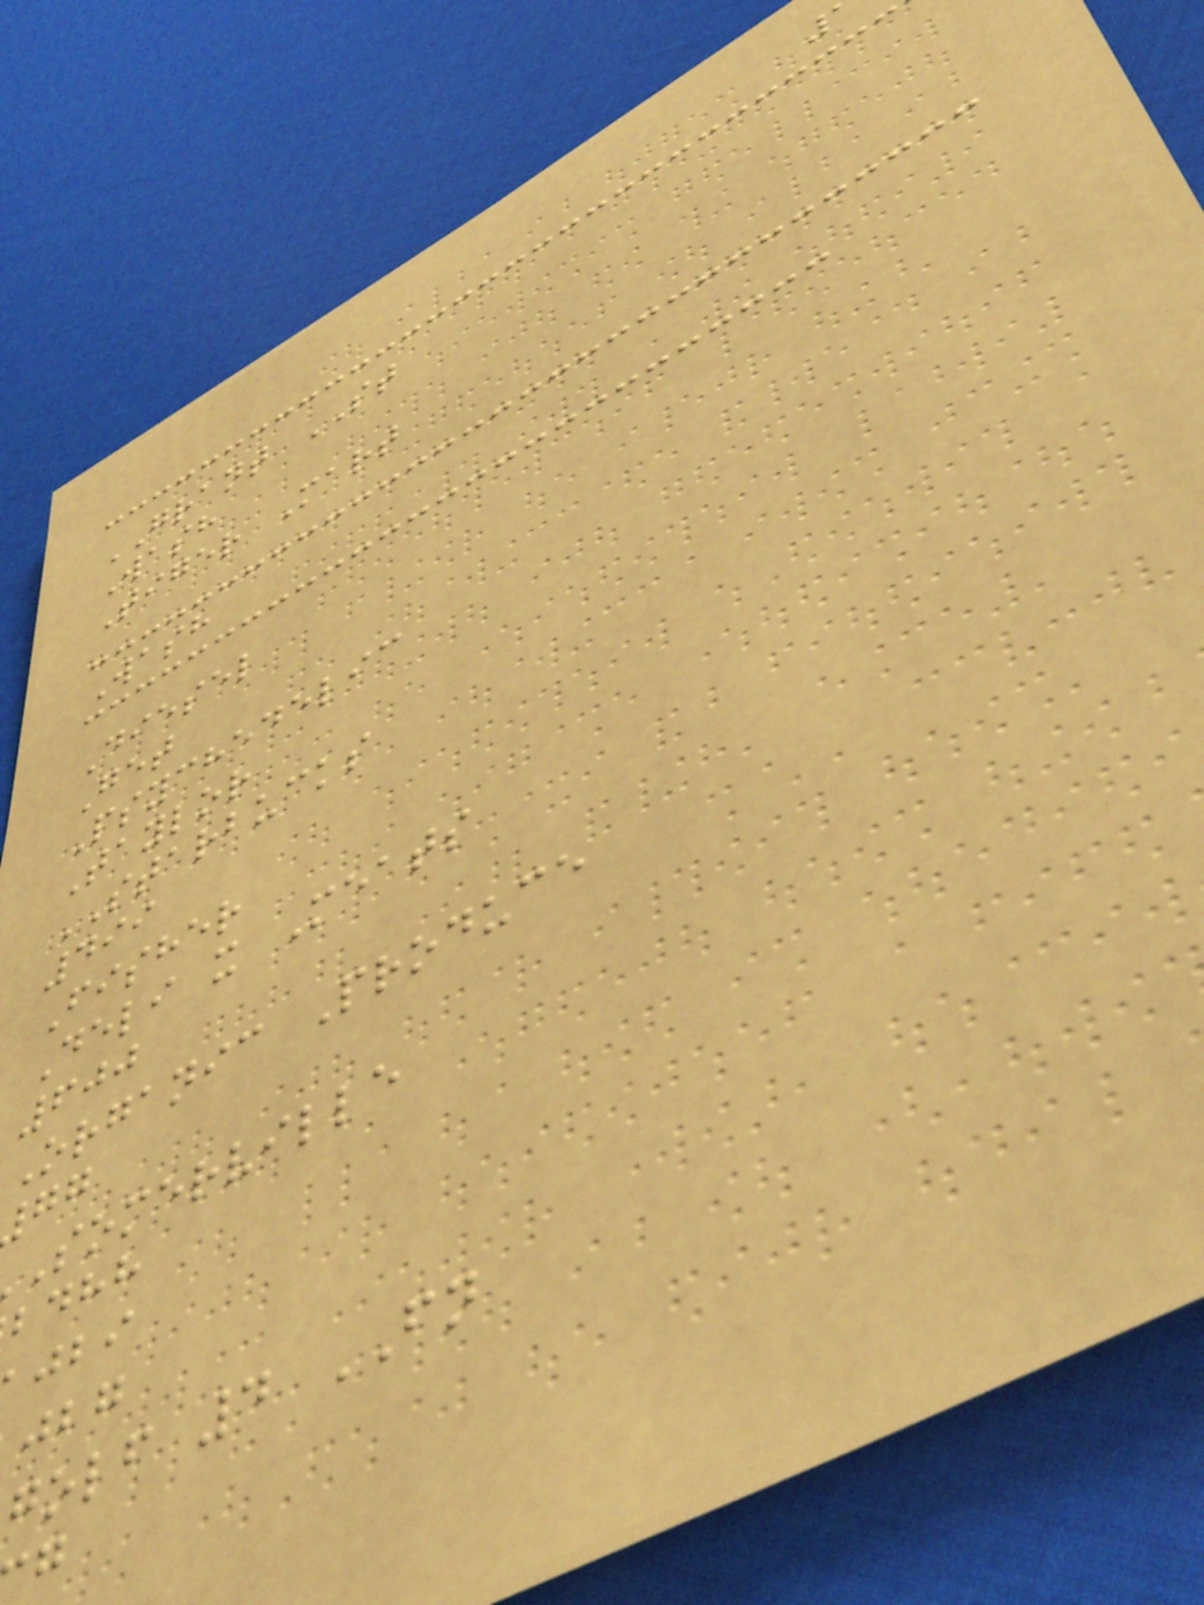GRANT ST
Wash
Tiger Mart
Wash
Diesel
Get
Psychedelic
Taylor
STARBUCKS
499
Fisher
Deli x Meats
600
Organic Produce
somerville
bdhh
golf 4 FN
